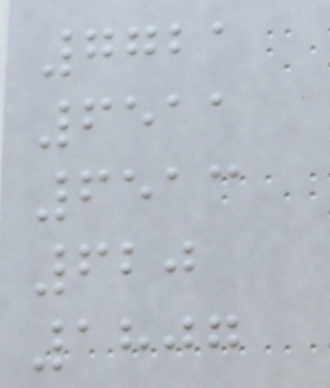7721
6511
6513
620
1807
